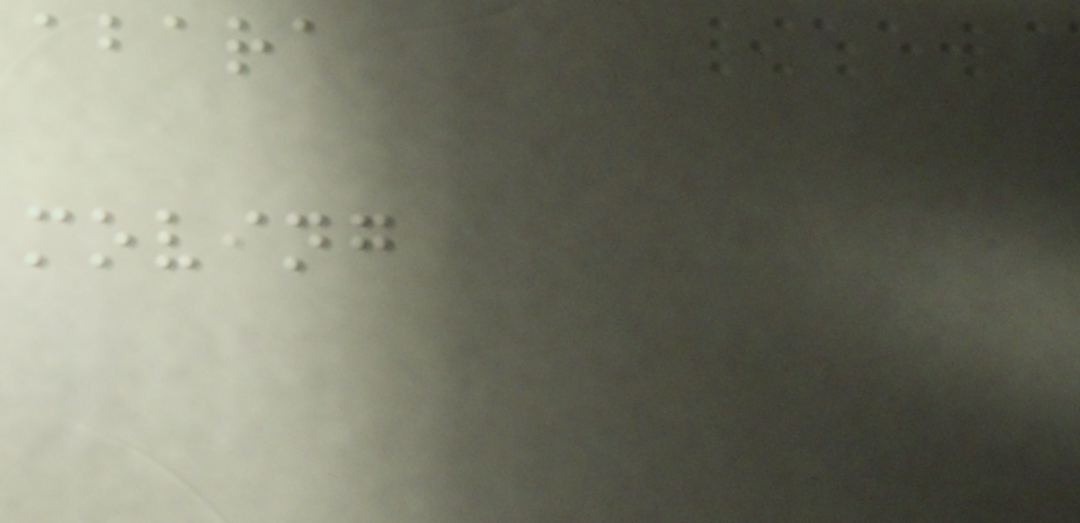abara
moving
